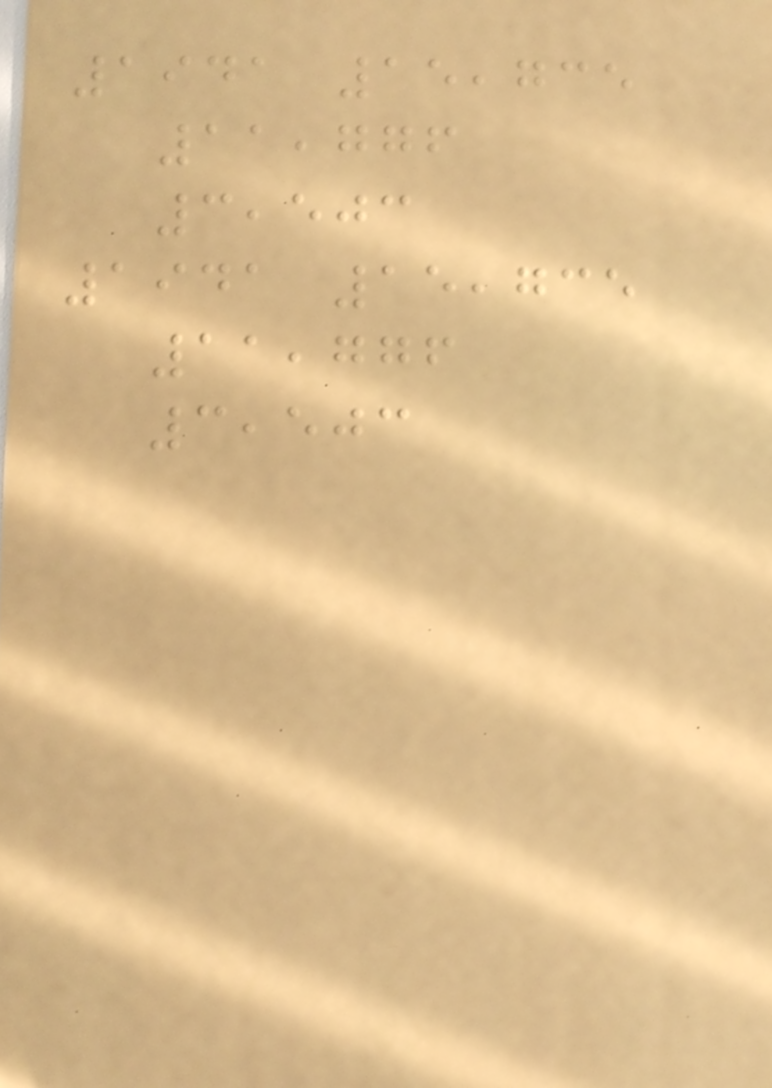1941 15,735
11,776
3,503
1941 15,735
11,776
3,503
